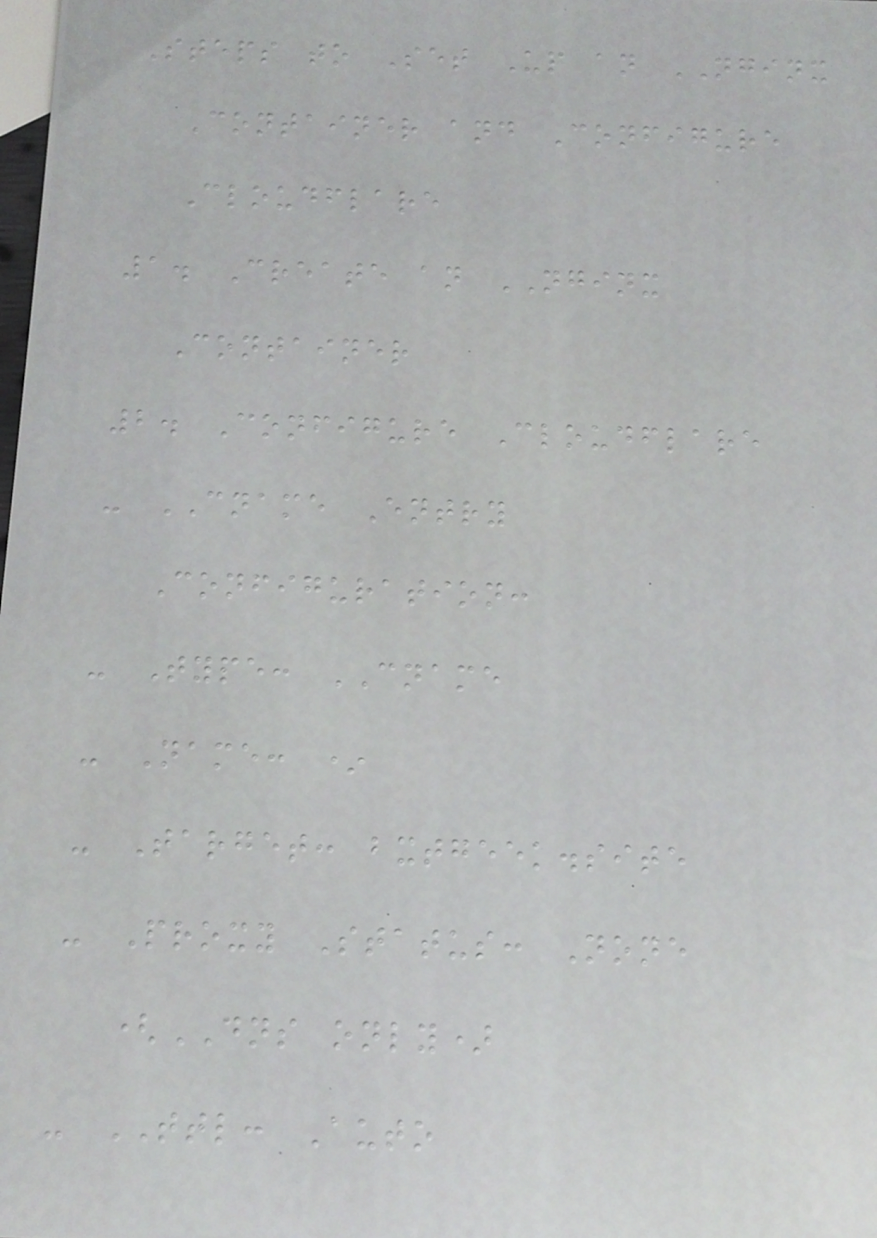Steps to Set Up an NGINX
Container and Configure
Cloudflare
1. Create an NGINX
Container
2. Configure Cloudflare
- CNAME Entry
Configuration:
- Type: CNAME
- Name: *
- Target: bxtgeek.site
- Proxy Status: None
(DNS only)
- TTL: Auto
